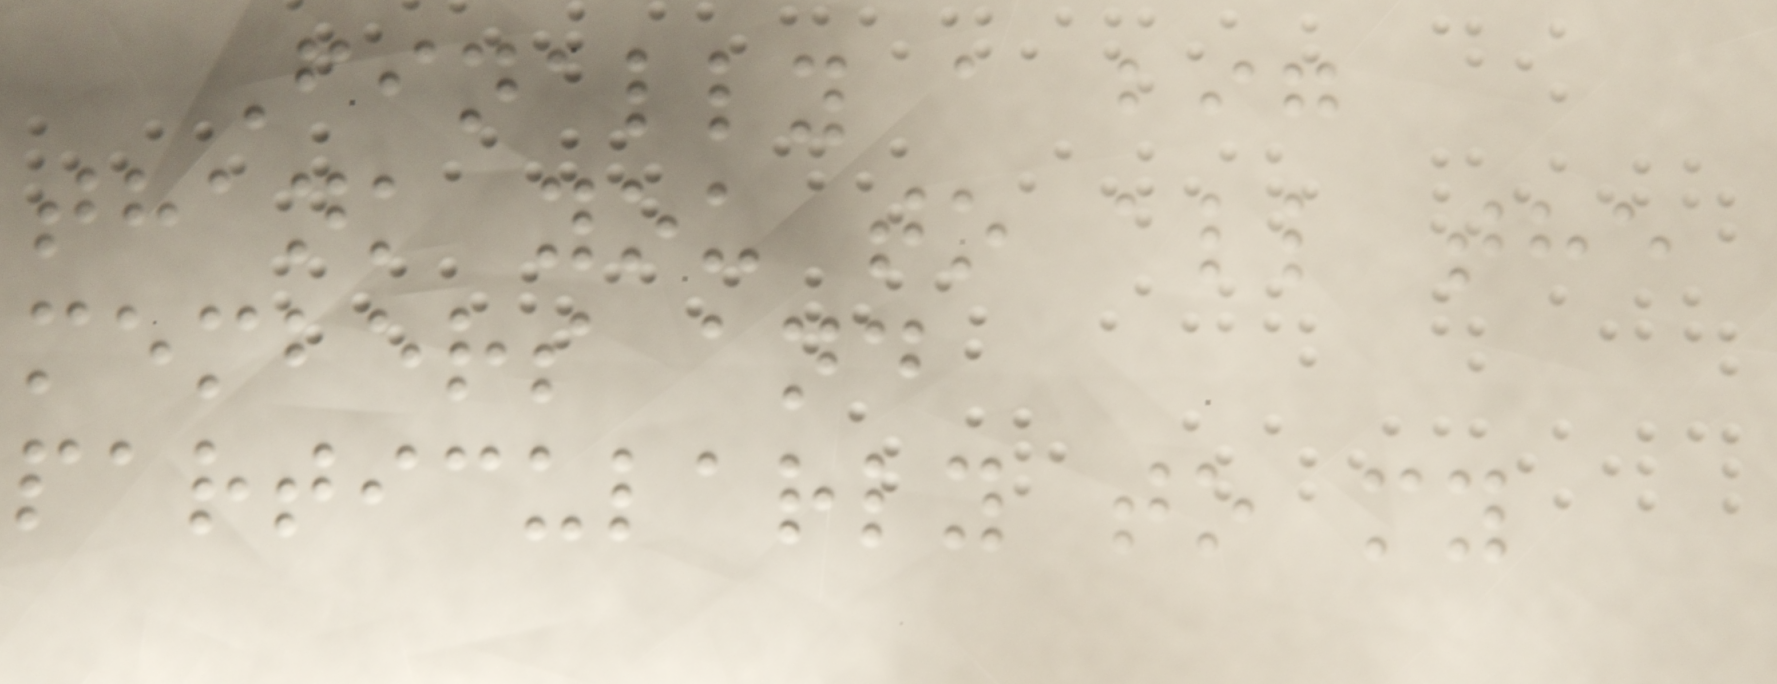Finally a big
thank you to all the
members and
particularly to my
